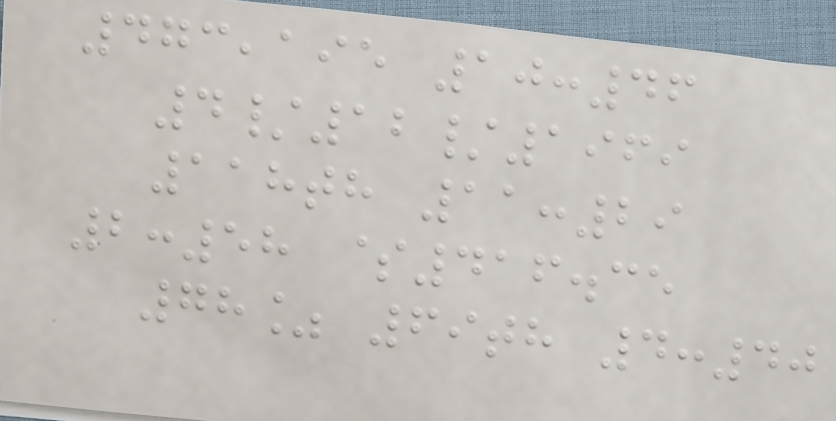473,195 10:46
4/12/1969
118th 11:29
2:58 $416.35
78% 69th 4:40
